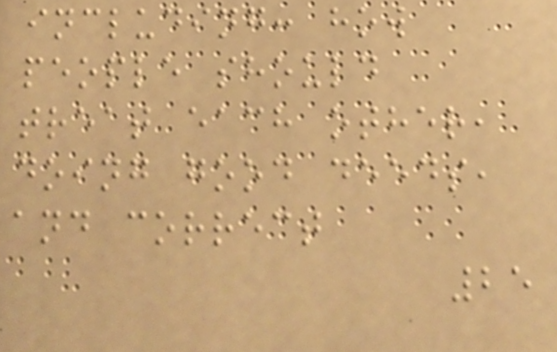including: how
people should
treat each other,
doing good deeds,
and correct
25
